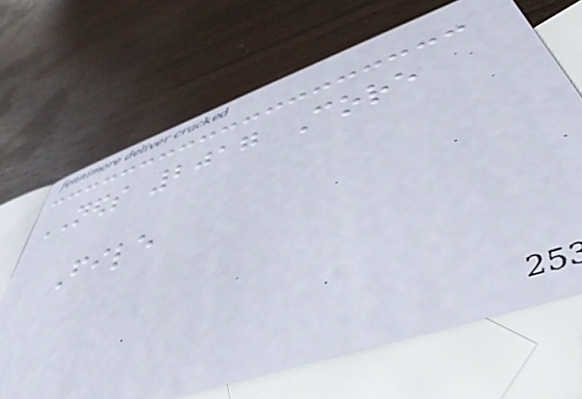NEDS 2017 Core
File
